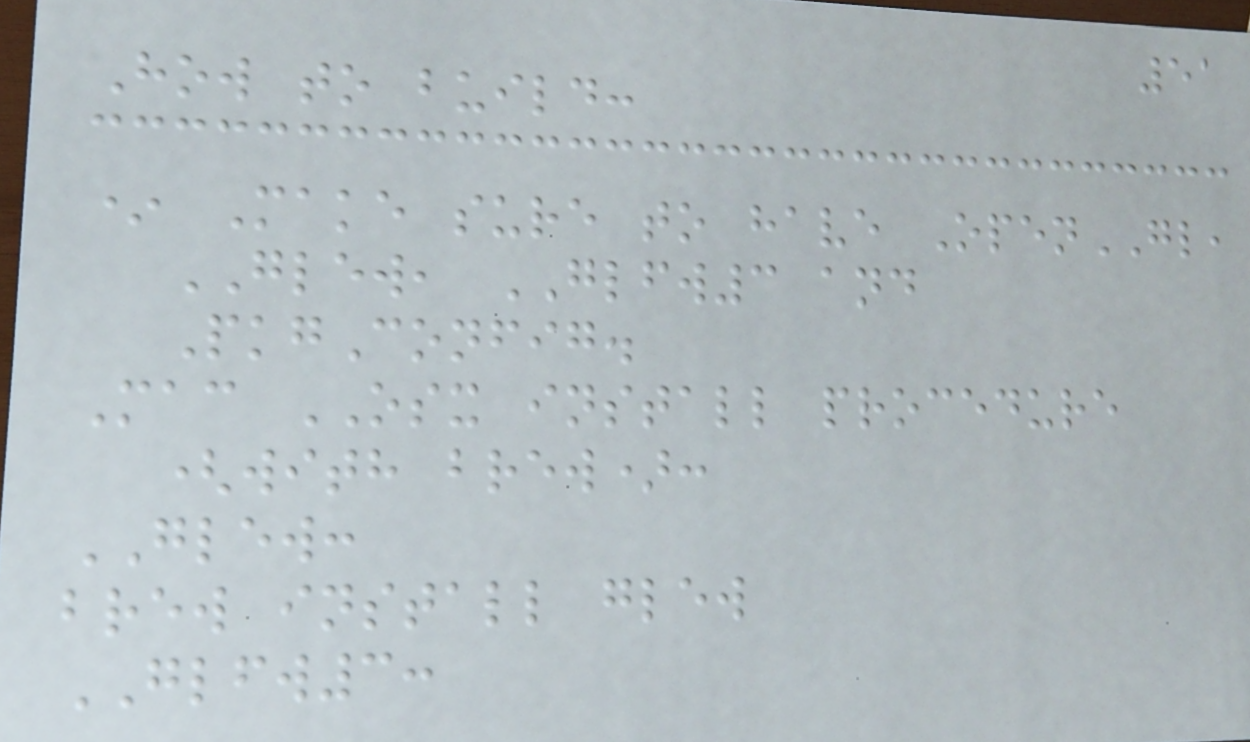51
How to build:
* Make sure to have OpenGL,
GLEW, GLFW3 and
PkgConfig.
Mac OSX install procedure
(with brew):
GLEW:
brew install glew
GLFW3:
